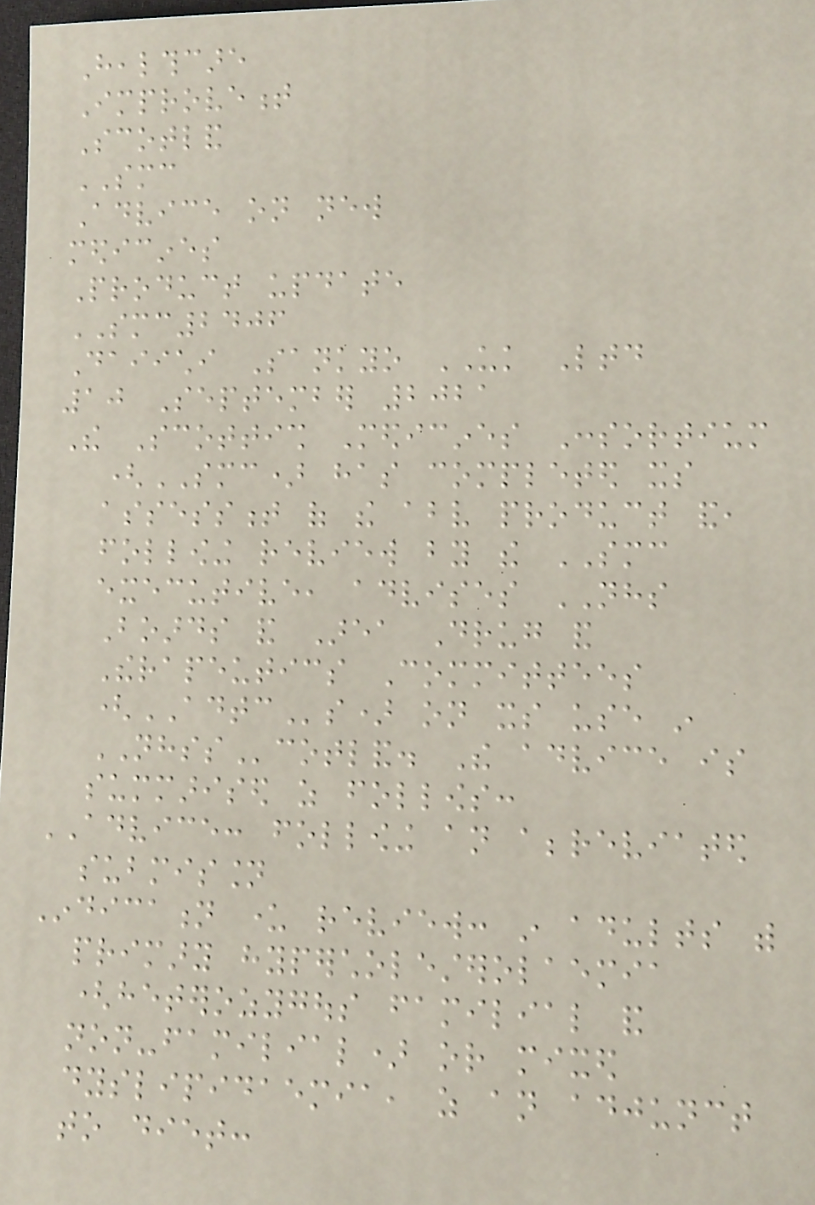Healthcare
Improvement
Scotland
SMC
Advice on new
medicines
Product update
SMC2406
Daiichi Sankyo UK Ltd
10 September 2021
The Scottish Medicines Consortium
(SMC) has completed its
assessment of the above product and,
following review by the SMC
executive, advises NHS
Boards and Area Drug and
Therapeutics Committees
(ADTCs) on its use in
NHSScotland. The advice is
summarised as follows:
ADVICE: following an abbreviated
submission
Indication under review: in adults with
primary hypercholesterolaemia
(heterozygous familial and
non-familial) or mixed
dyslipidaemia, as an adjunct
to diet:
